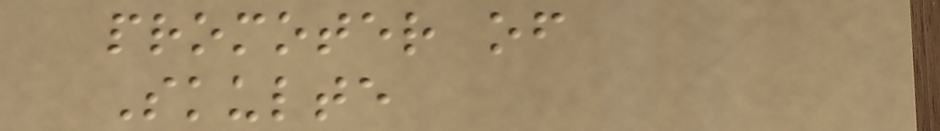promoter of
Skulte
